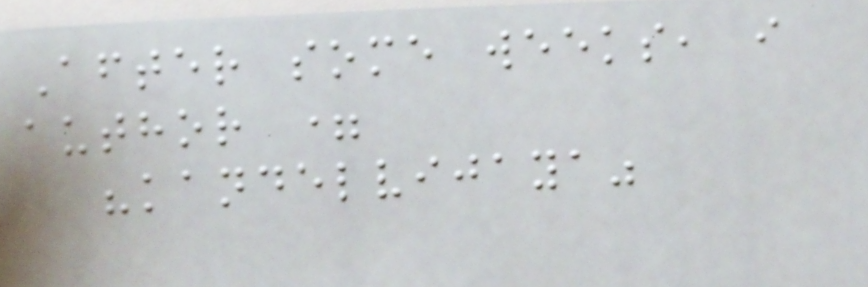After some weeks, i
author =
"kandelvijaya"
